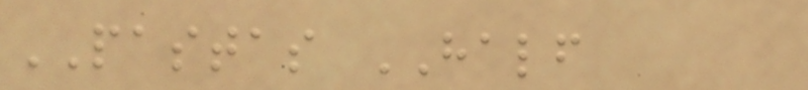PASTAS HALF
